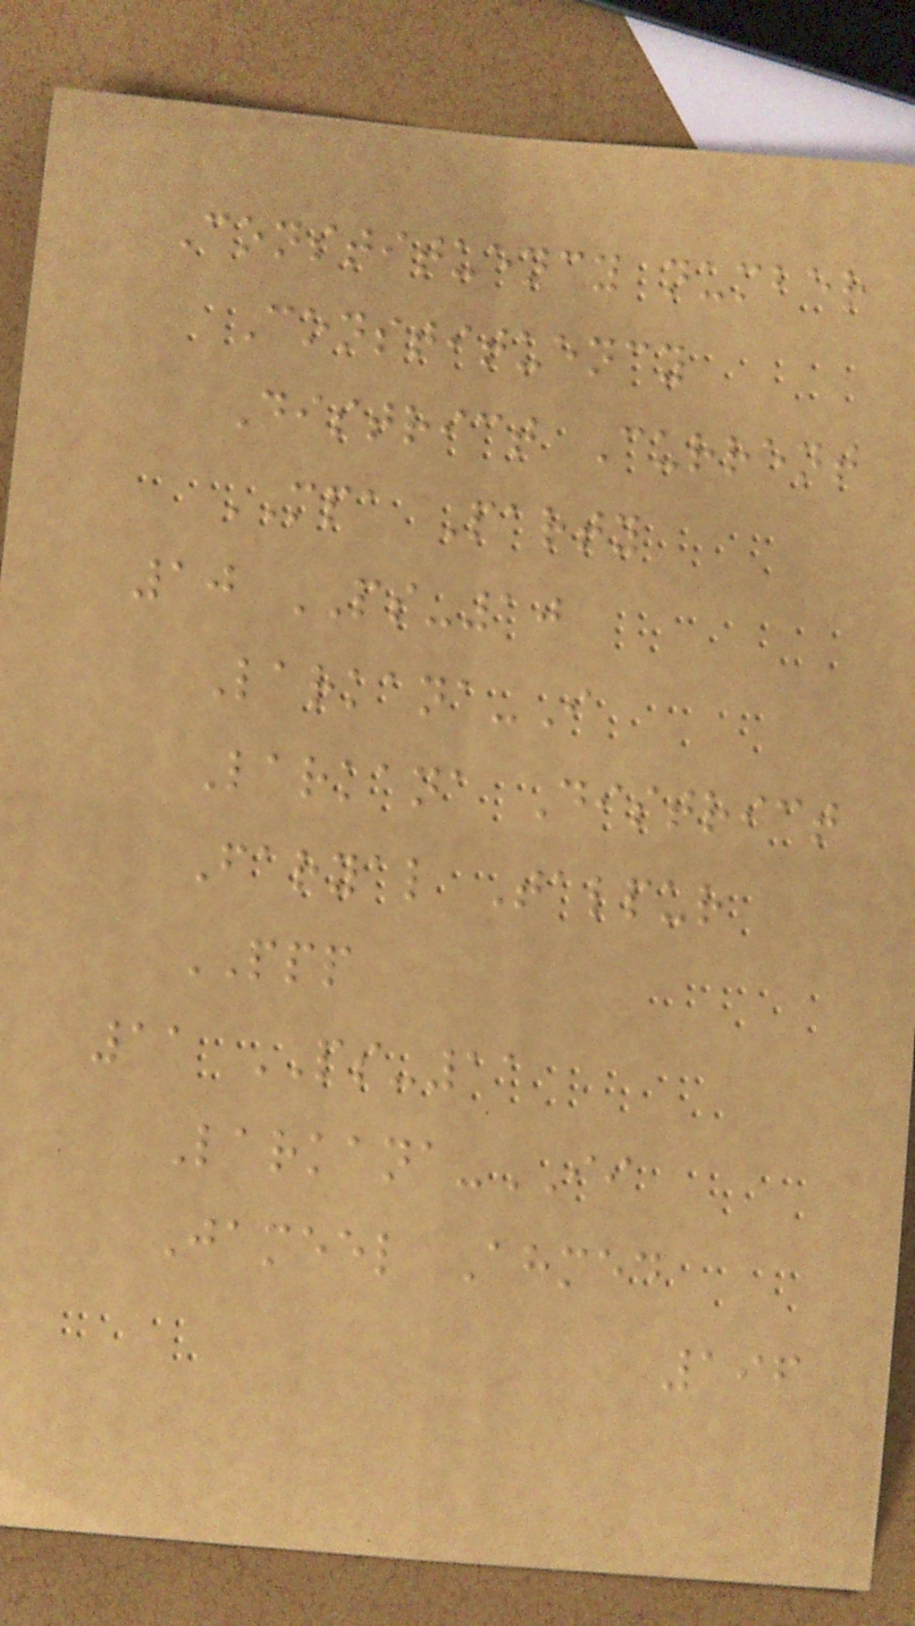Constituency number
Constituency
District Current
MPA Party
10 PS-10
Larkana-I
Larkana District
Faryal Talpur
PPP
11 PS-11
Larkana-II
Jameel Ahmed
196
